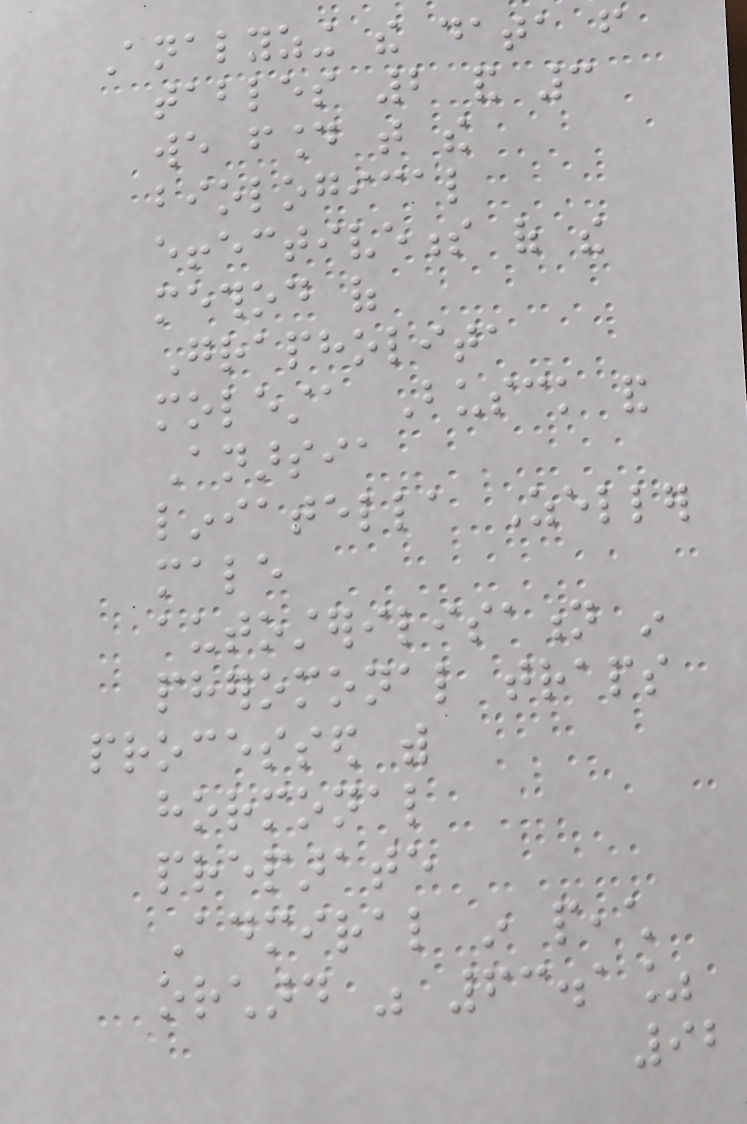Analyzing the data from
tables 2 and 3
we found that the
biological
effectiveness of the
method of
Grapholita
molesta Busck and
Anarsia
liniatella Zeller
male
autosterilisation in
pheromonal traps
processed with
hormonal
preparate
Admiral in peach
orchard was 63.1%
92
